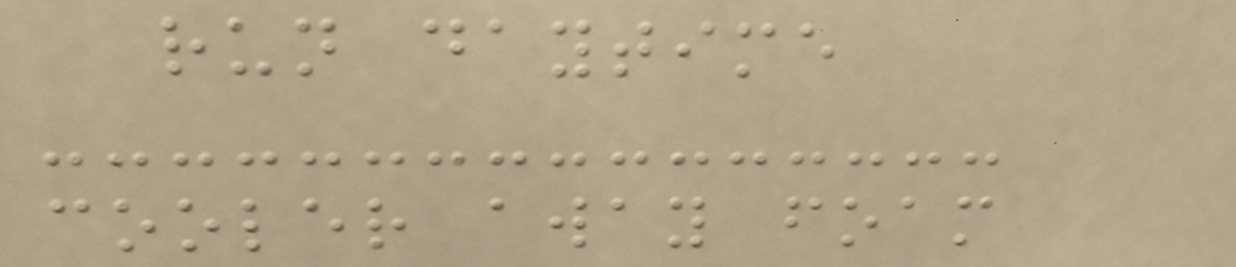run daytime
cooler away foam
